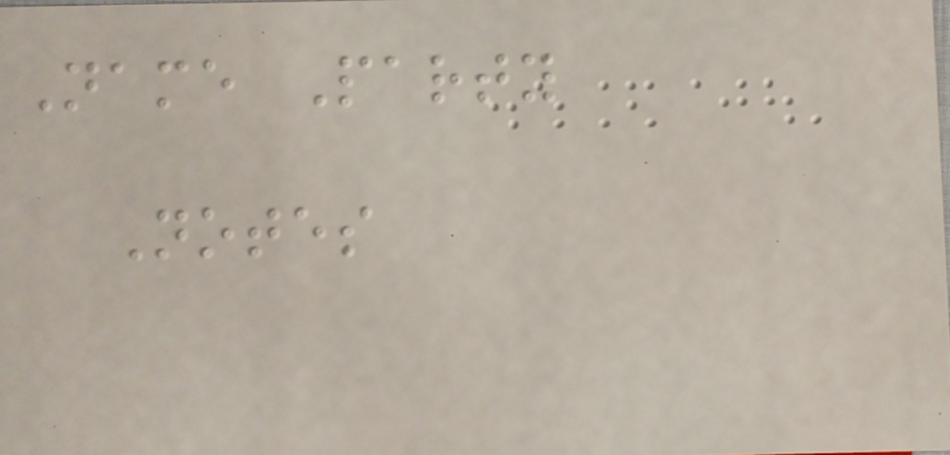Name Party
Notes
